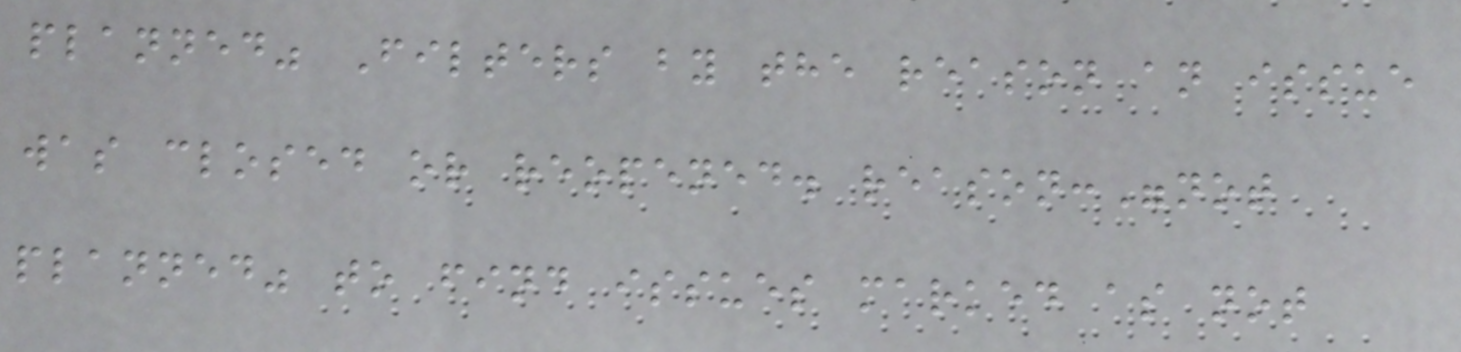planned" Filters by the reason an issue
was closed or reopened. reason:"not
planned" to find issues marked as not
